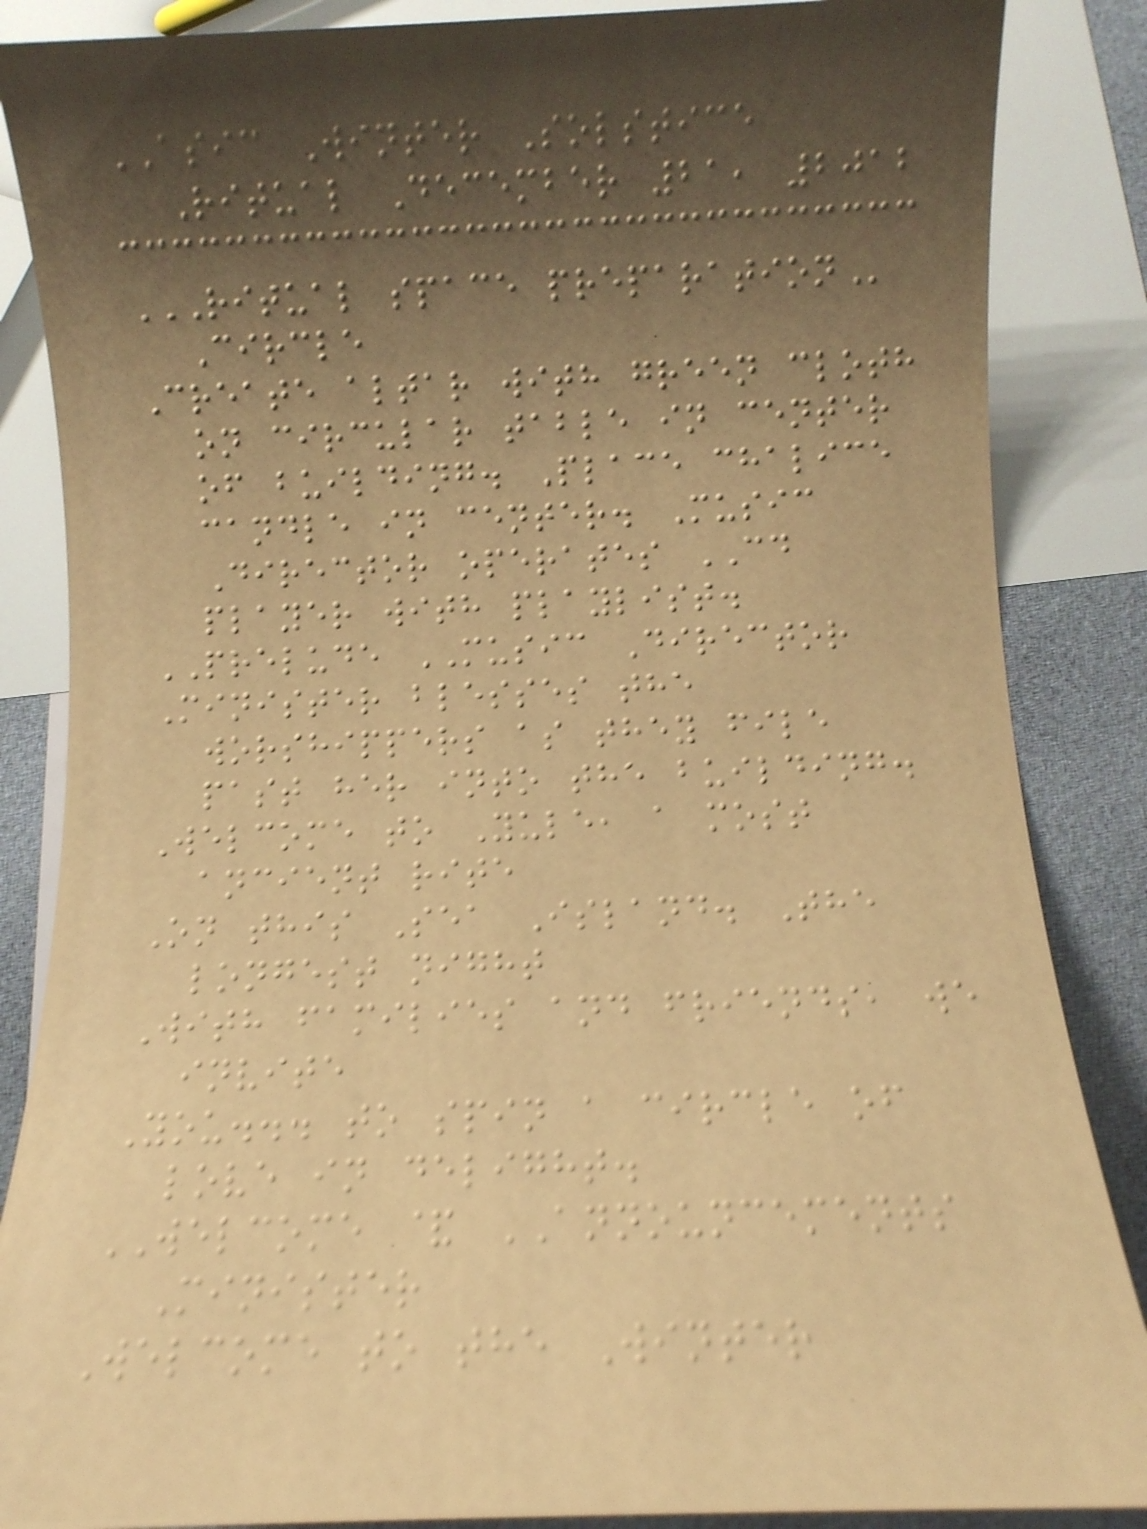ASIC Winter Solstice
Ritual December 21, 2012
RITUAL SPACE PREPARATION
Circle
Create altar with green cloth
on circular table in center
of building. Place chalice
candle in center. Music
Director operates CD
player with playlist.
PRELUDE MUSIC Director
Minister blesses the
worshippers as they file
past her into the building.
Welcome to Yule, a most
ancient rite
On this Sea Island. The
longest night
With families and friends, we
invite
You... to spin a circle of
love in delight.
WELCOME & ANNOUNCEMENTS
Minister
Welcome to the Winter
